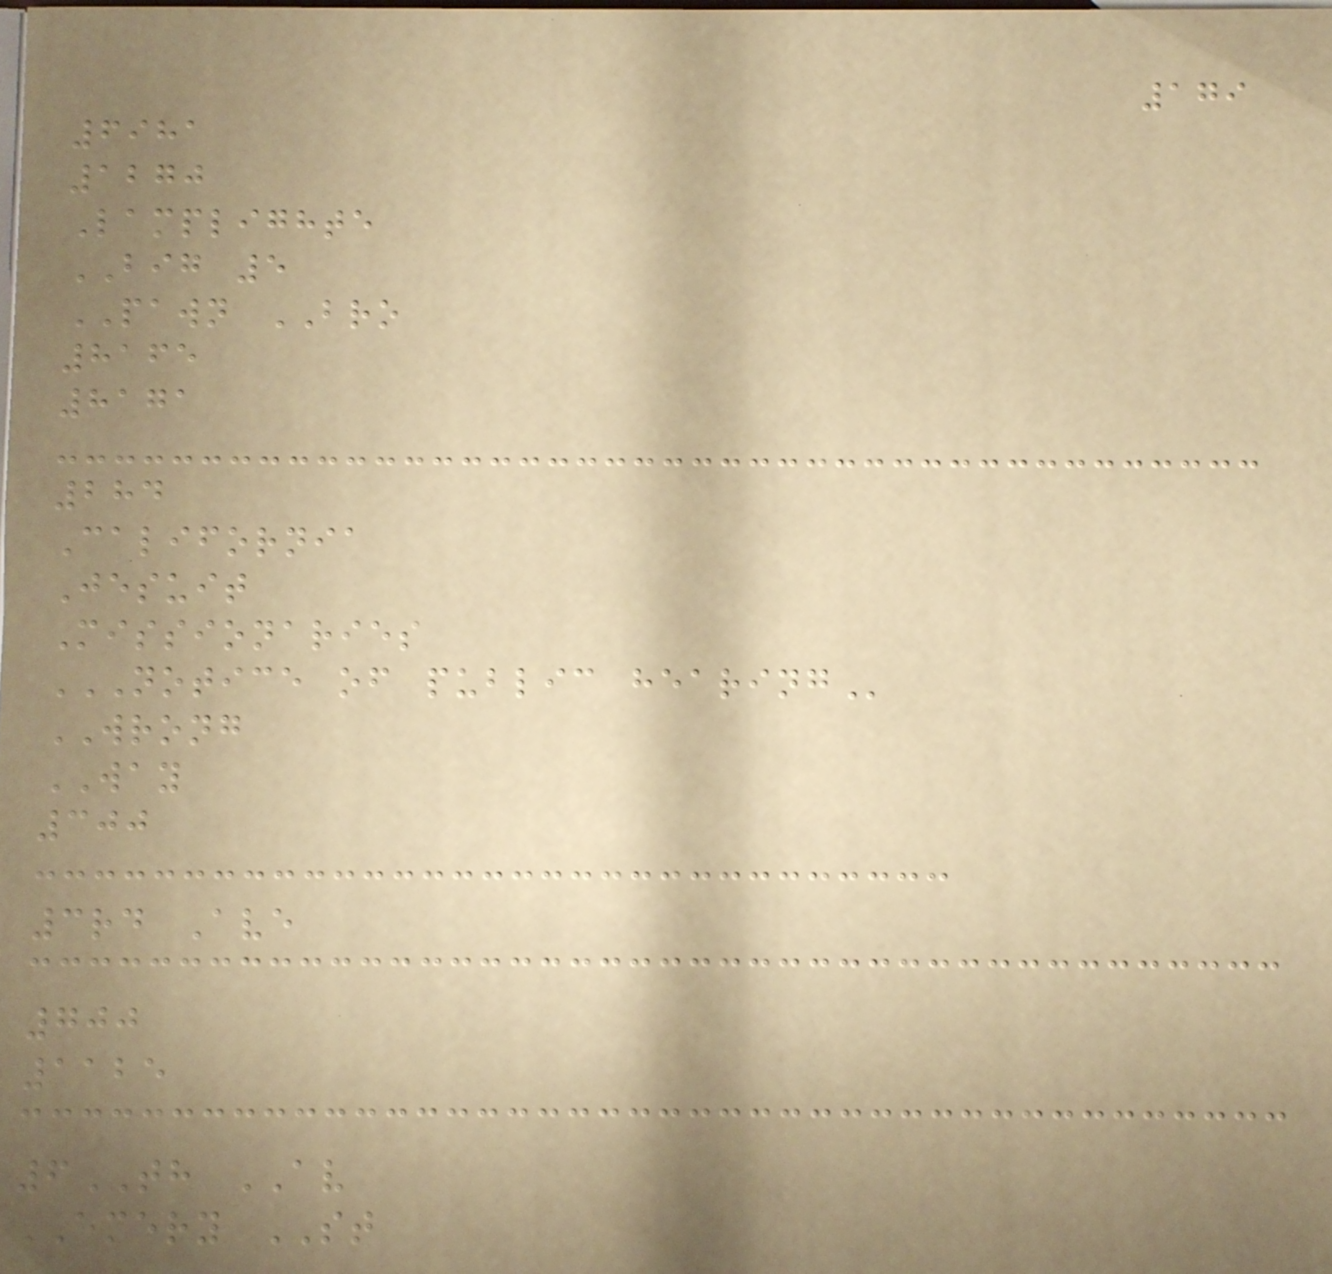179
6981
1270
Lamplighte
BIG 5
PAWN BRO
8165
8171
284
California
Jesuit
Missionaries
NOTICE OF PUBLIC HEARING
WRONG
WAY
300
3rd Ave
700
1125
6TH AV
EMERY ST
